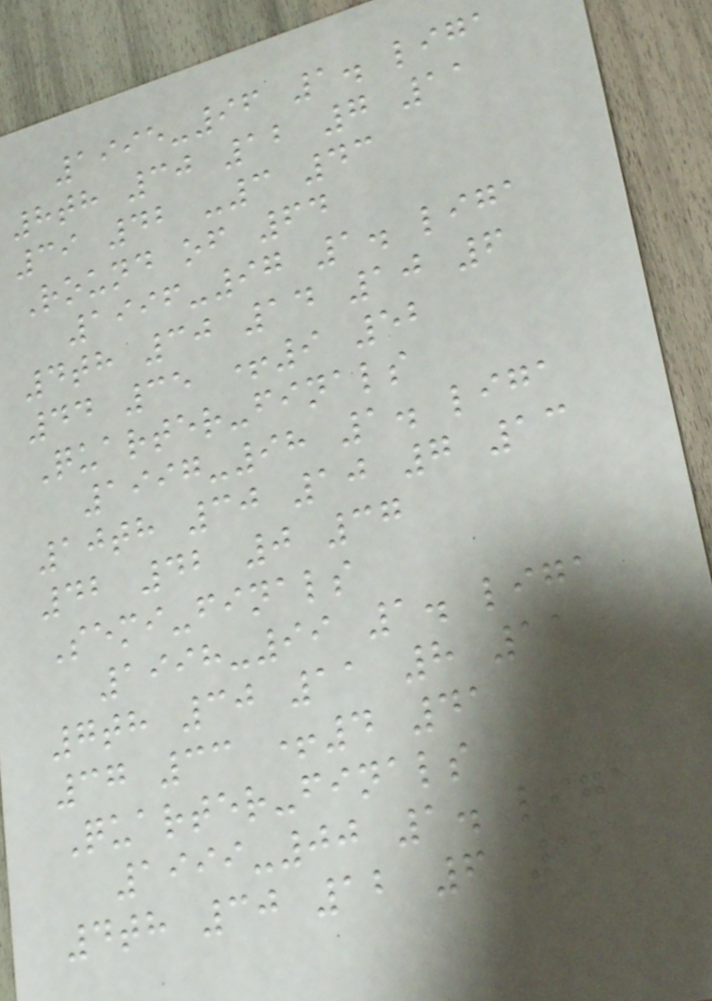1995-96 1. liga
8th 30 12 7 11
39 42 -3 43
Round of 64
1996-97 1. liga
4th 30 14 10 6
44 35 +9 52
Quarter-finals
1997-98 1. liga
10th 30 10 7 13
42 42 0 37
Semi-finals
1998-99 1. liga
7th 30 11 8 11
37 33 +4 41
Quarter-finals
1999-00 1. liga
4th 30 12 6 12
